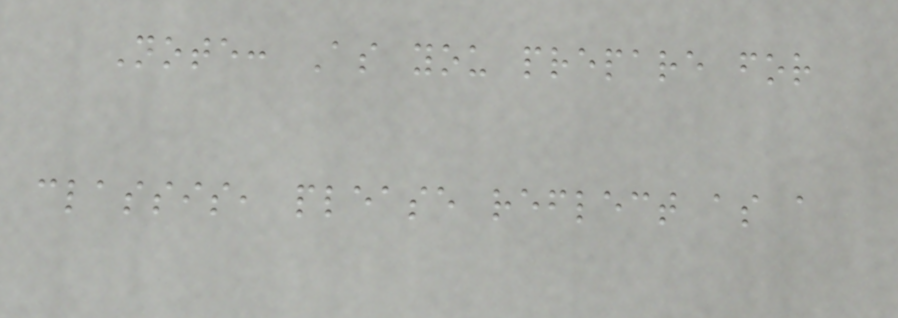Note: As you prepare for
classis, please reflect as a
